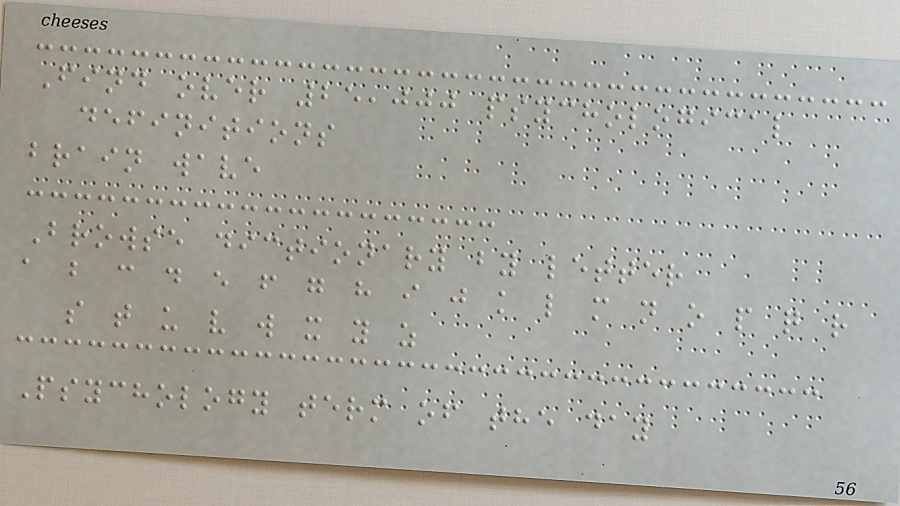Find over 25,000 psychological
definitions
brain wave
Browse dictionary by letter
a b c d e f g h i j k l m n o p q r
s t u v w x y z
Psychology term of the day
